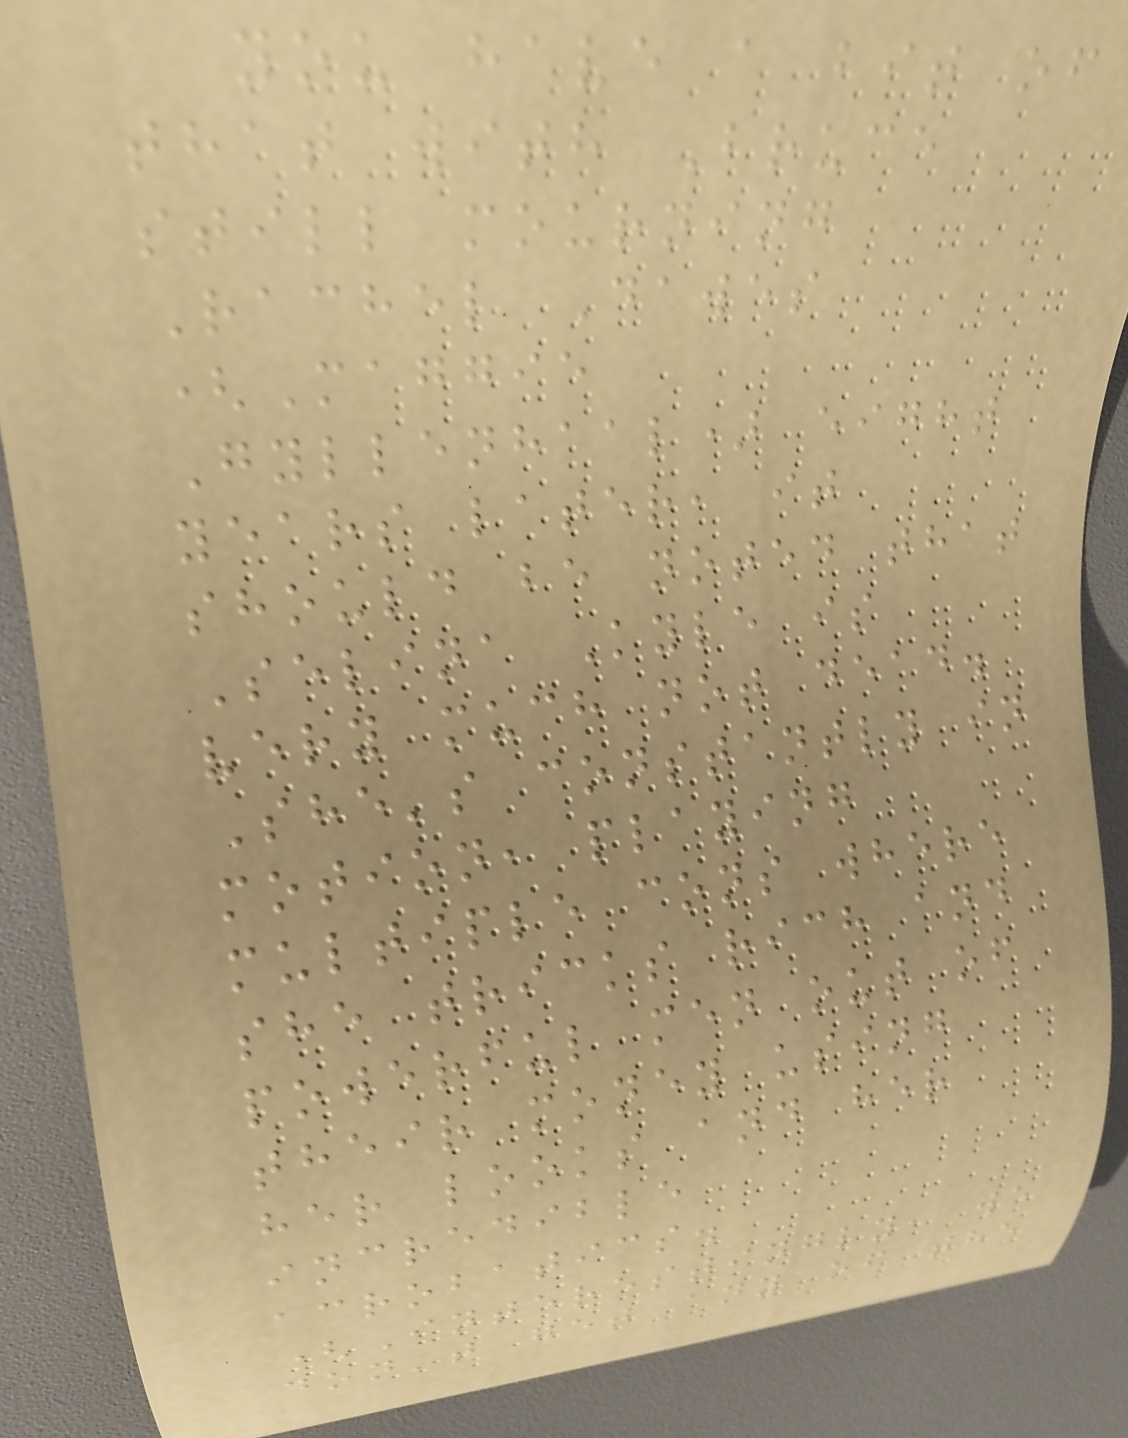you have a bit of
that with Bruce
still mourning
Rachel Dawes
(Maggie
Gyllenhaal) eight
years later, it
should be noted that
Selina Kyle is
very much not dead.
She's constantly in
motion, playing
multiple cons where
she tricks rich and
powerful men out of
their money using
her looks and her
incredible
acrobatics.
(Interestingly, we
don't get any of the
